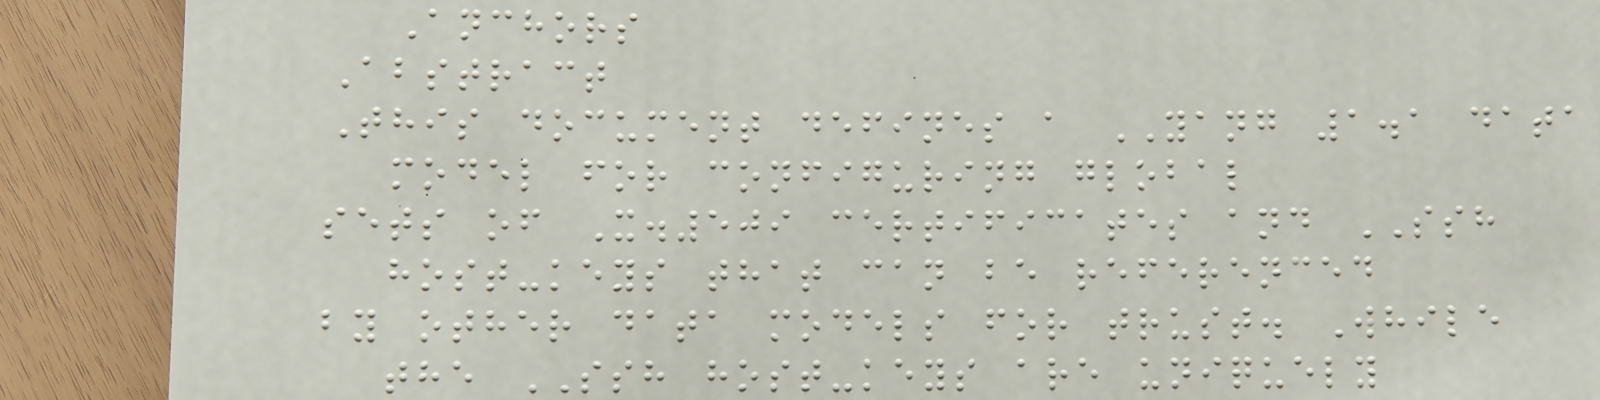Anchors
Abstract
This document defines a YANG 1.1 data
model for configuring global
sets of X.509 certificates and SSH
host-keys that can be referenced
by other data models for trust. While
the SSH host-keys are uniquely
